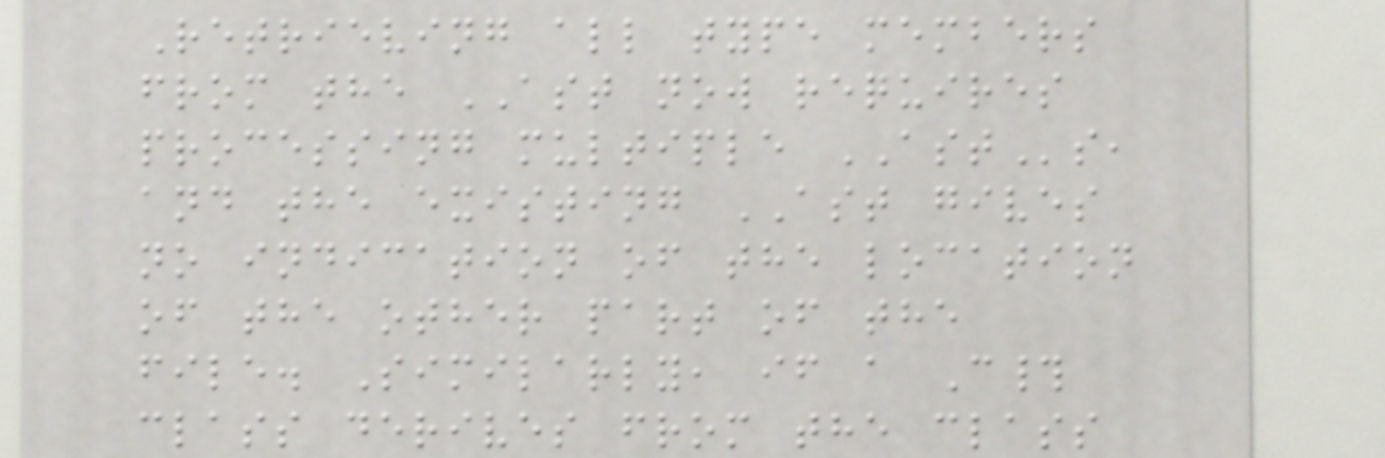Retrieving all type members
from the AST now requires
processing multiple ASTs,
and the existing AST gives
no indication of the location
of the other part of the
file. Similarly, if a C#
class derives from the class
